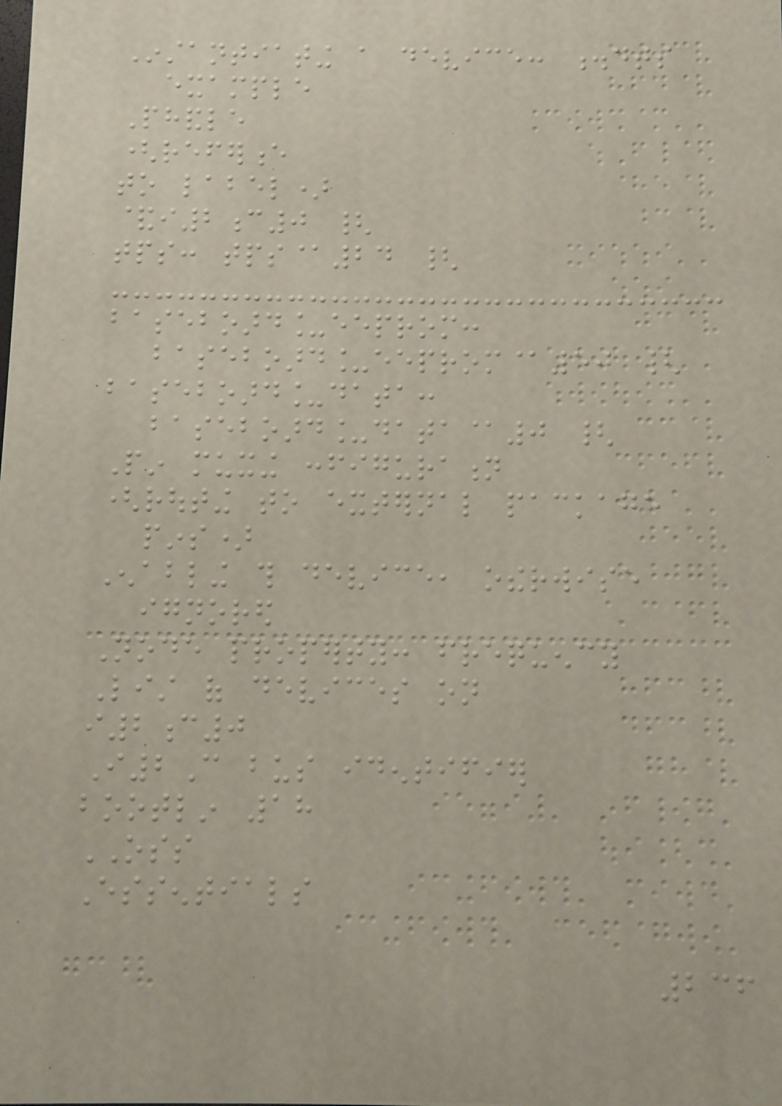Instantiating a device: .dts
example
Phandle
(reference
to label)
&i2c0 {
tps: tps@24 {
baseboard_eeprom:
baseboard_eeprom@50 {
baseboard_data:
baseboard_data@0 {
Pin muxing configuration
(routing to external package
pins)
Enabling this device, otherwise
ignored
Node property: frequency
List of devices on
i2c0
I2C bus identifier
bootlin 18
OSS
Essentials
236
